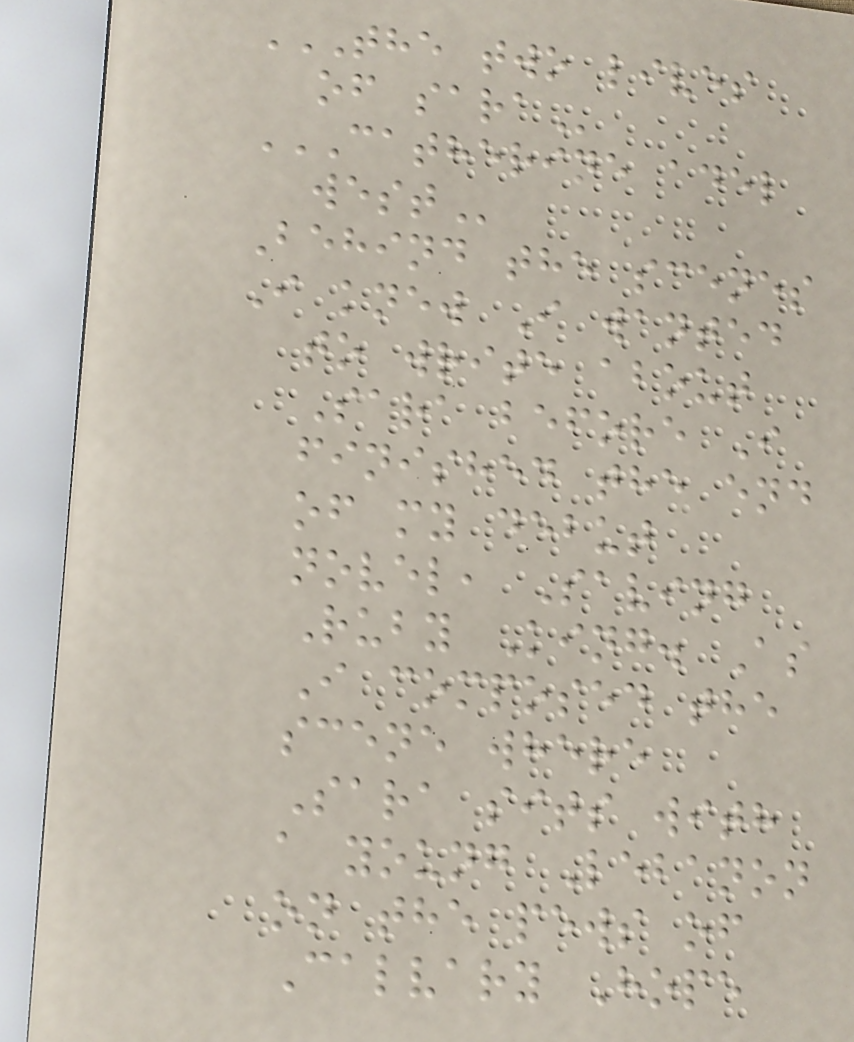THE TWO LIVES
OF SARA
CATHERINE ADEL
WEST
Behind the scenes
I knew I wanted
to write about
Sara before I
finished the end
of my debut
novel, Saving
Ruby King. As
I composed the
scene where
Sara sits with
a young Lebanon
on the pews of
Calvary Hope
